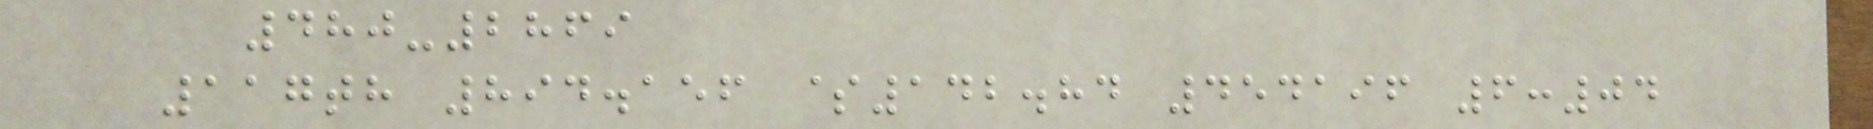480-2869
117th 894.156 $142.84 454196 6:04
